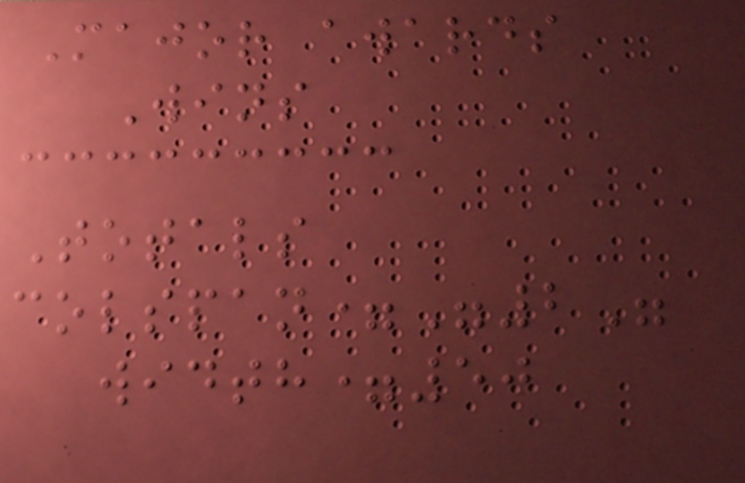Major awards
Wins
Totals
colspan="2"
width=50
